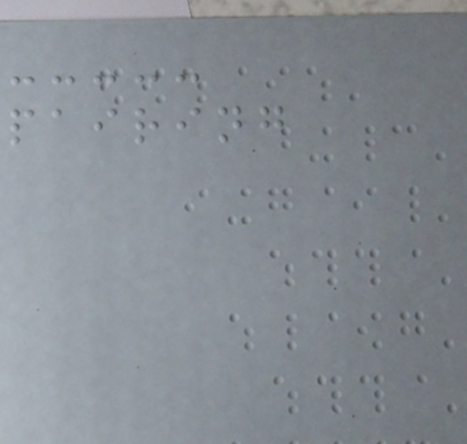pairing
